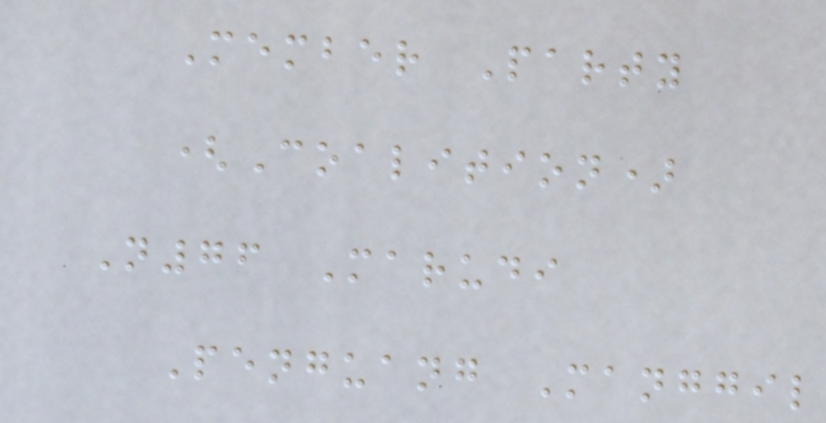Member Party
(Coalition)
N76 Marudi
Penguang Manggil
